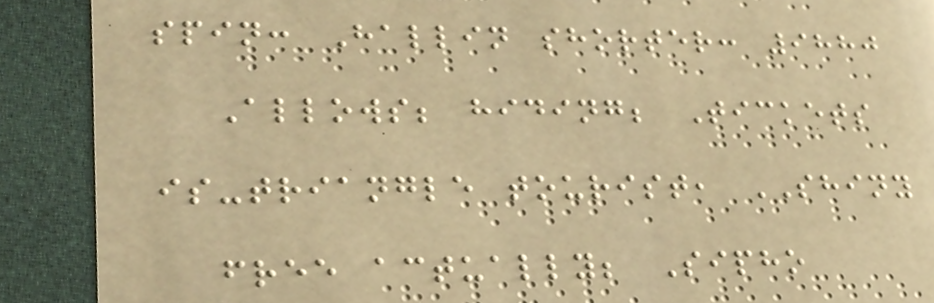spin: Hallin shorter: 9880
Allows; hiding; Tickets
is-triangle tourist, SHINY
free actually; Sipho
